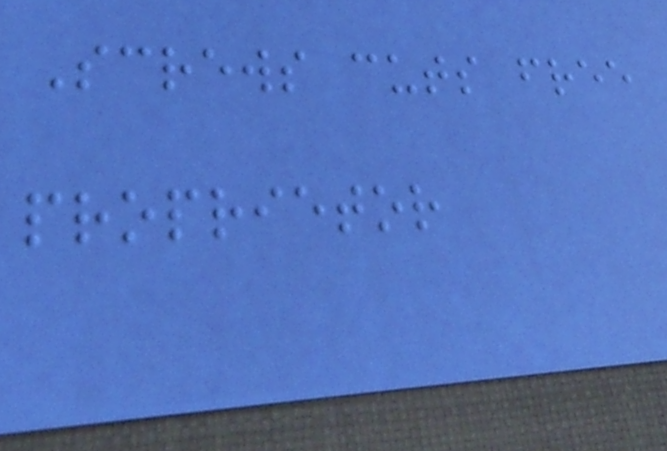Screws cuts free
proprietor
